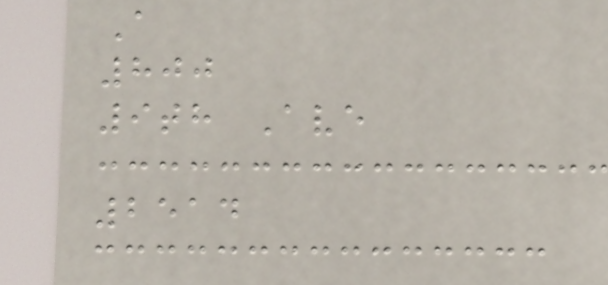A
800
9th Ave
2514
